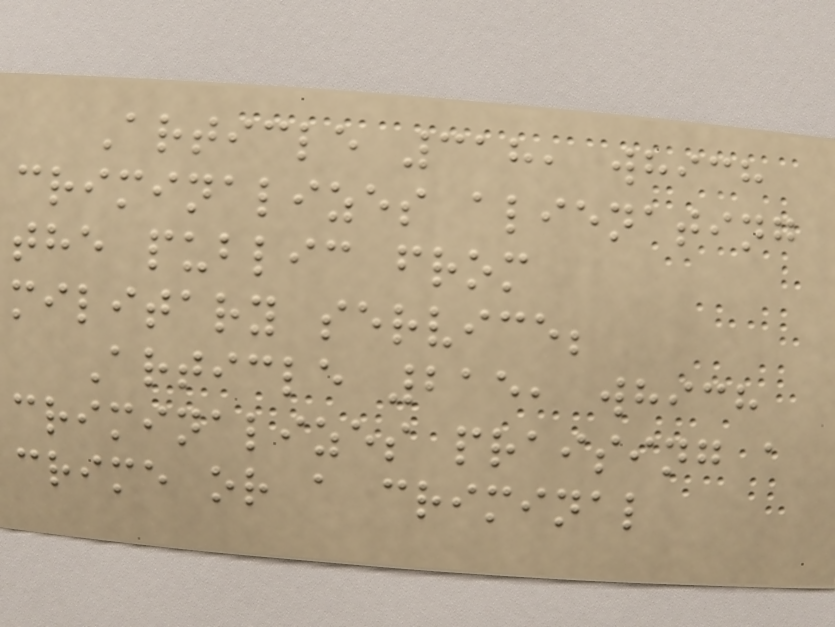Article 318, which
criminalizes alienating
the public from
military service;
Article 215, which
criminalizes praising a
crime or a criminal
